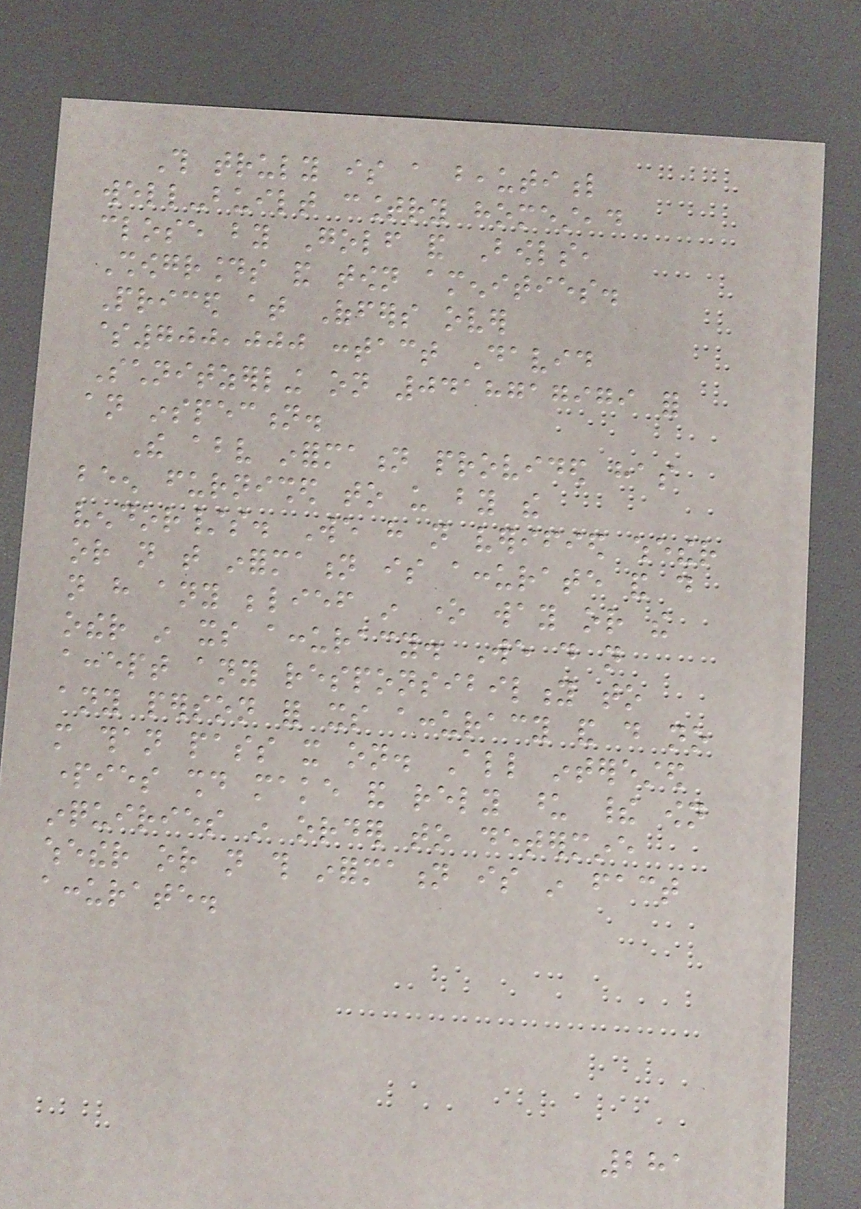This truly is a beautiful
well-built country homestead
close by Golf and Bowls,
Showgrounds and town amenities.
Priced at Offers over
$700,000 contact David
Schnitzerling on 0418717979 for
an inspection.
The above information provided has
been furnished to us by the
vendor/s. We have not verified whether
or not that information is accurate and do
not have any belief in one way or the
other in its accuracy. We do not
accept any responsibility to
any person for its accuracy and do no
more than pass it on. All interested
parties should make and rely upon their own
inquiries in order to determine
whether or not this information is in fact
accurate.
281
